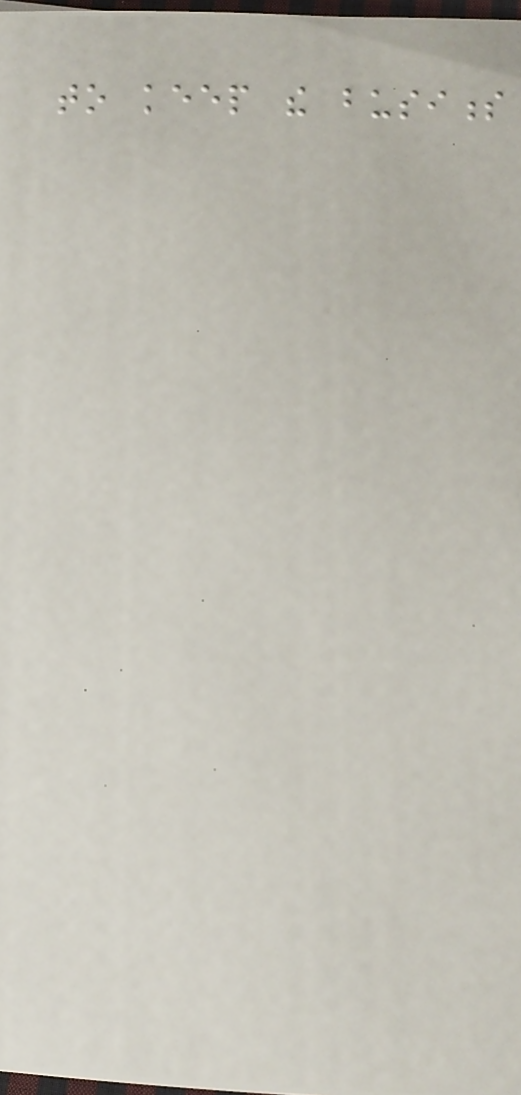to keep the business
